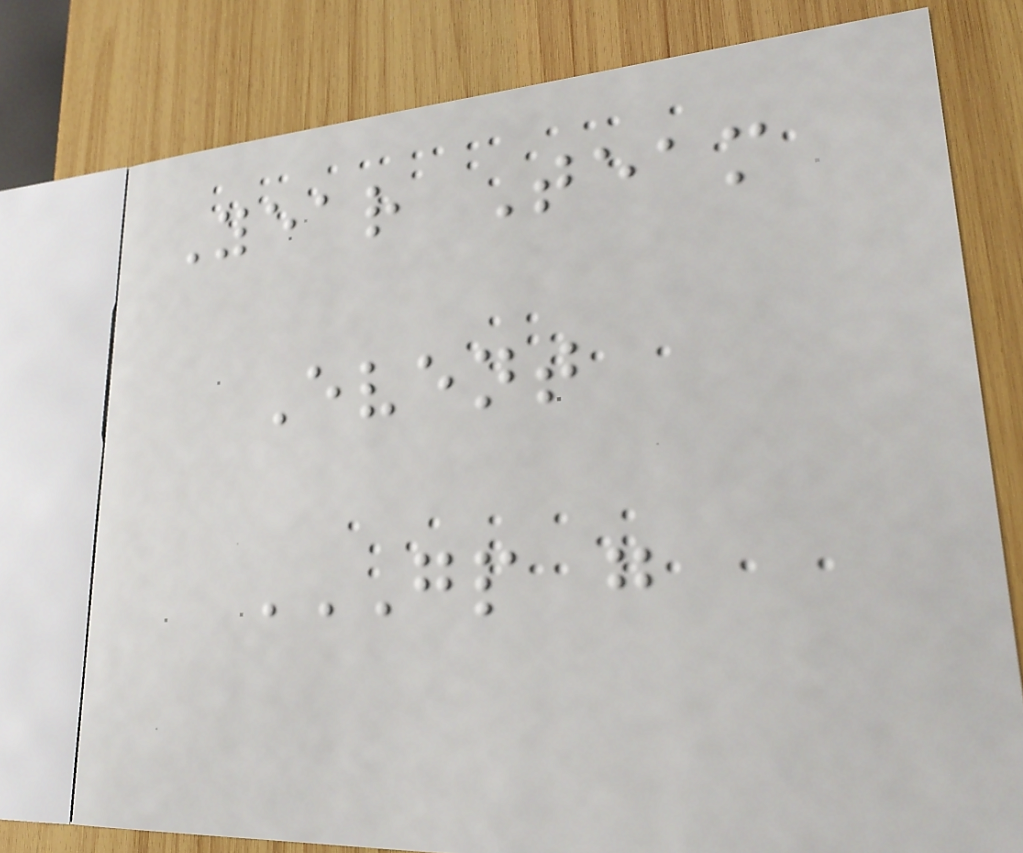Year Team
Event
GP G
